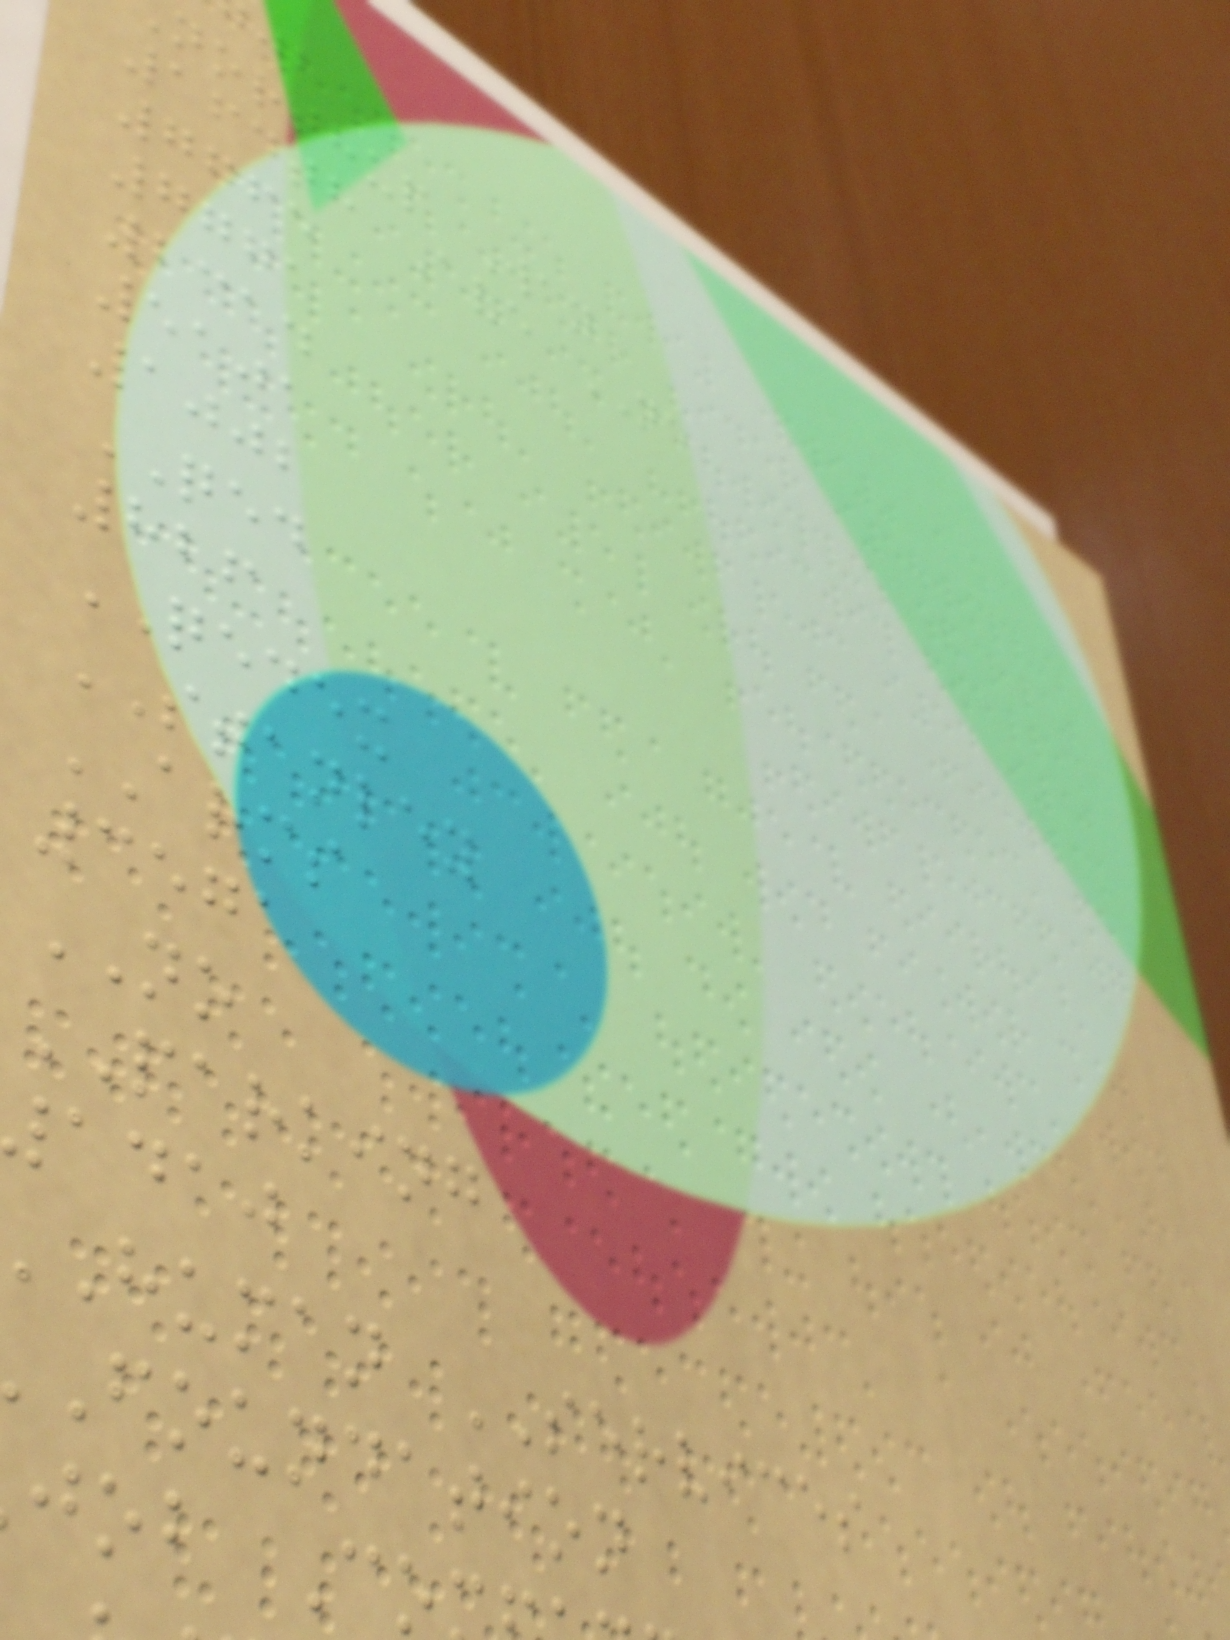northup Way
164th Ave NE
7765
7771
2314
5101
1002
QED
826
QEDEX
STANLEY
ARMS
3571
NO
PARKING
adaj
human SERVICES
foundation
job Co
